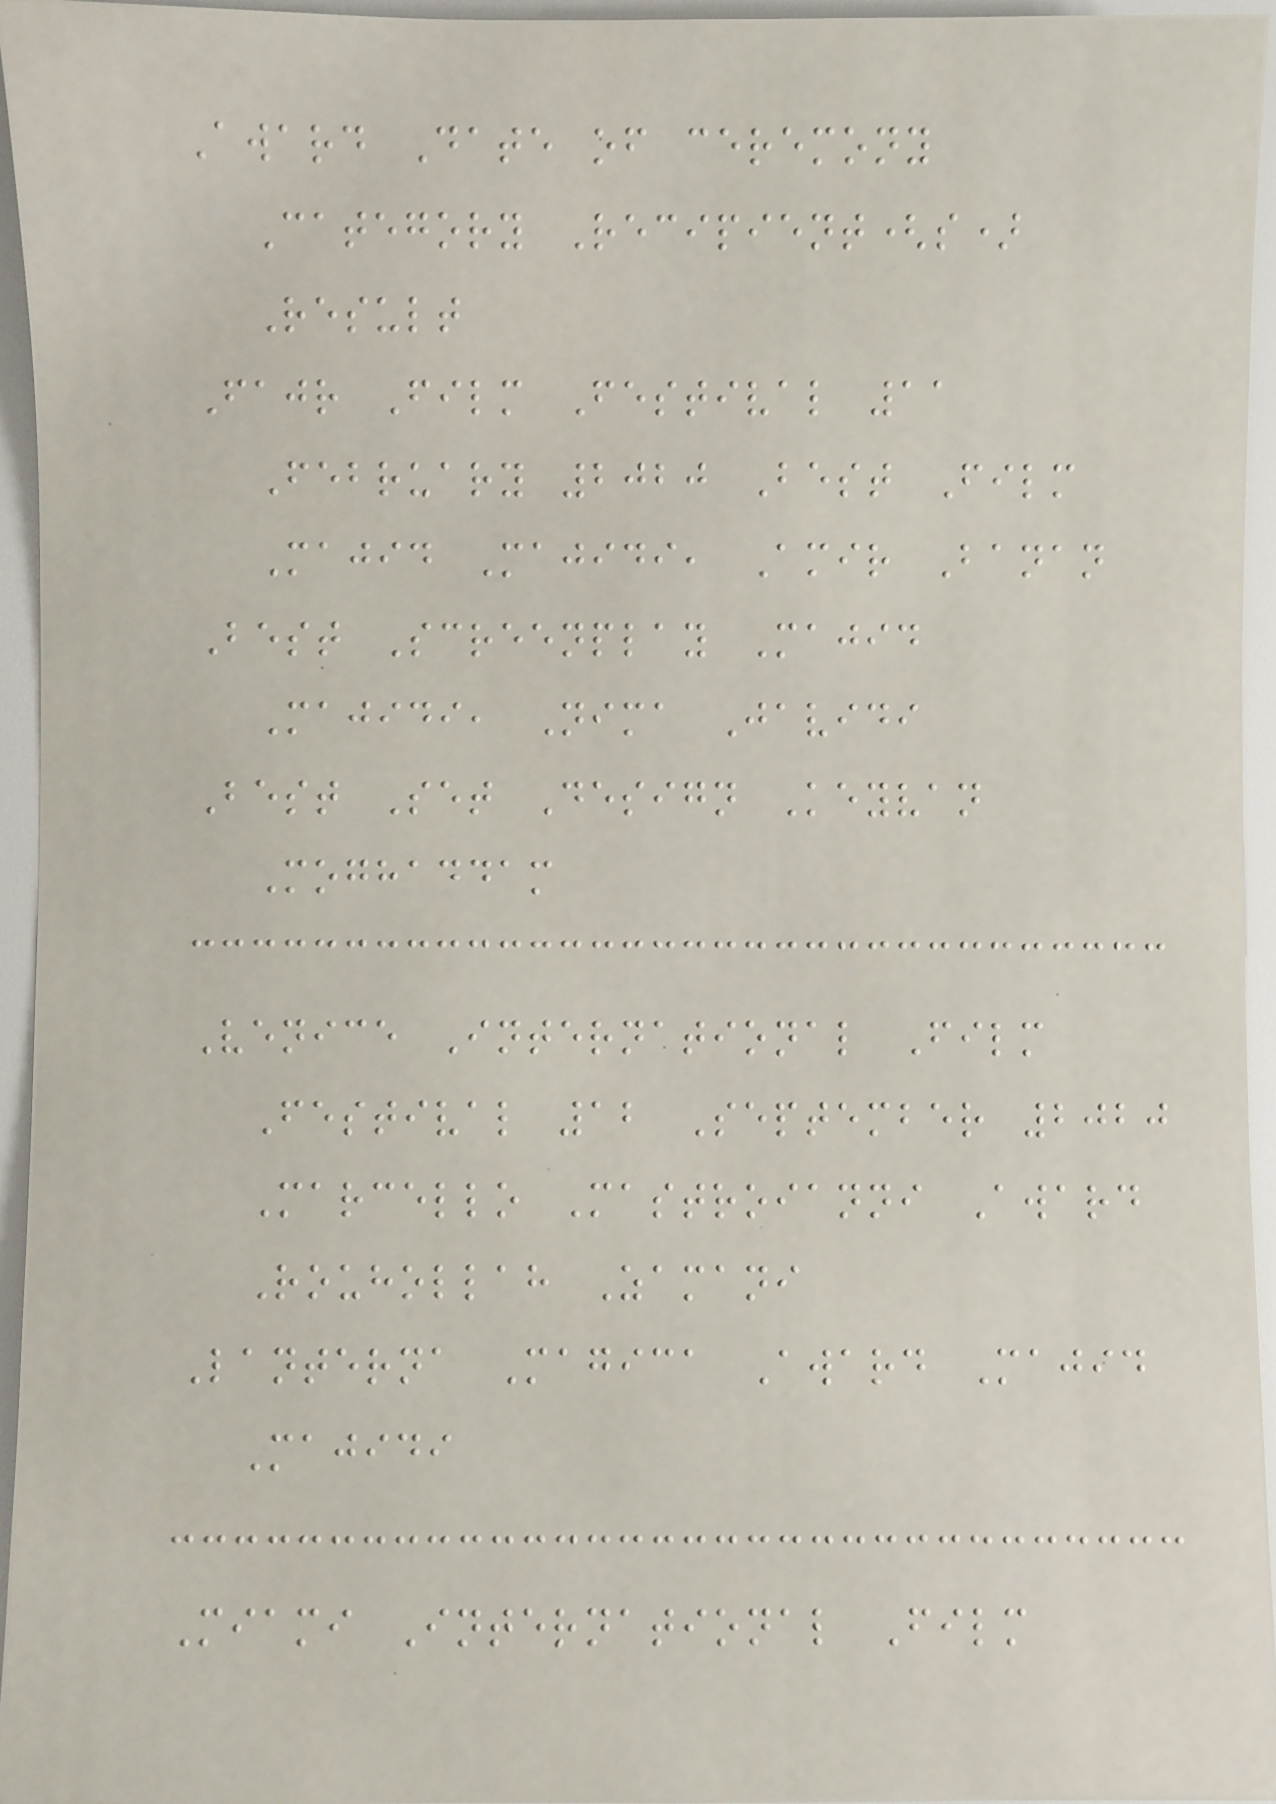Award Date of ceremony
Category Recipient(s)
Result
Fajr Film Festival 11
February 2020 Best Film
Majid Majidi, Amir Banan
Best Screenplay Majid
Majidi, Nima Javidi
Best Set Design Keyvan
Moghaddam
Venice International Film
Festival 12 September 2020
Marcello Mastroianni Award
Rouhollah Zamani
Lanterna Magica Award Majid
Majidi
Miami International Film
